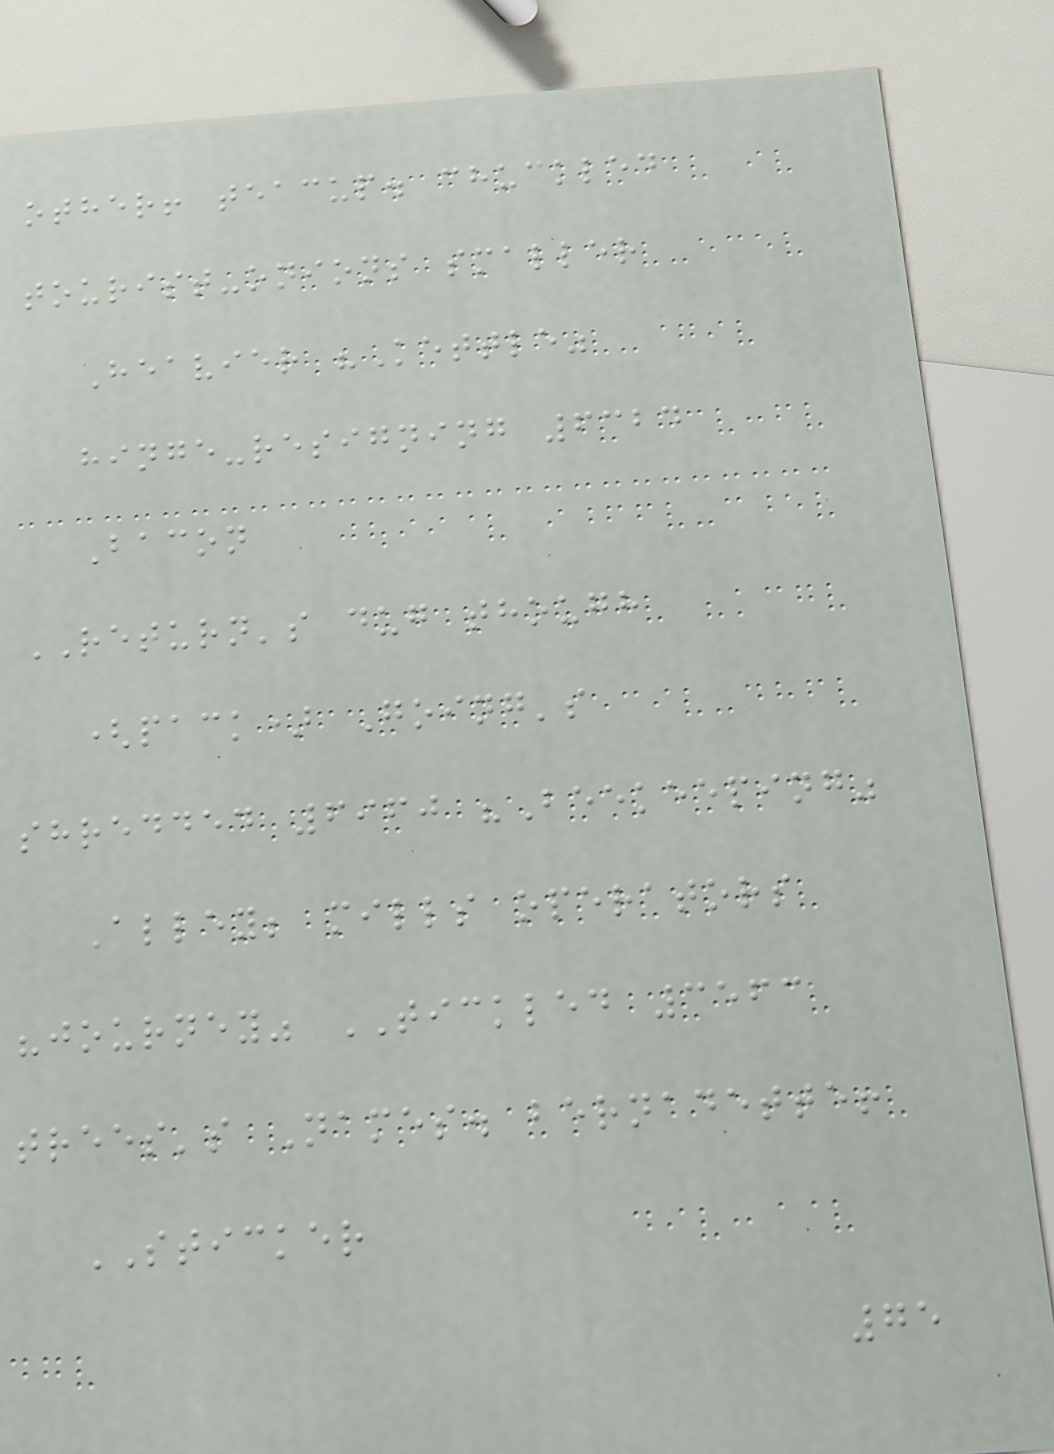other! teacup. chuckled
tourist-onions smaller
Heavier "Kettle"
hinge-resigning 6324
Bacon
RETURN's dug though
(pack) Going's
shredded 6960 "Beekeeping"
Alley; mills operators
"journey" TICKLED 3563
trees's Names. bernadette!
STICKER
75
